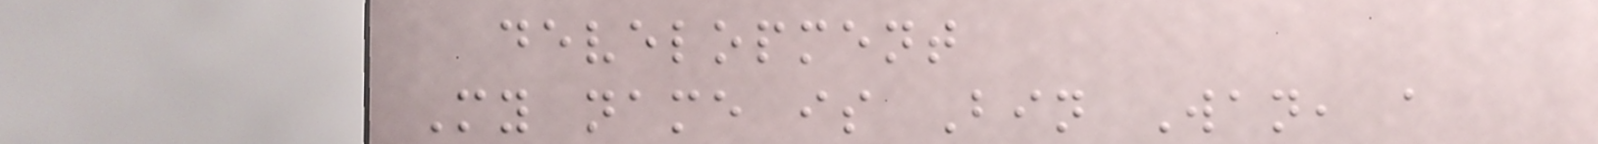development
My name is Bin Wan, a
